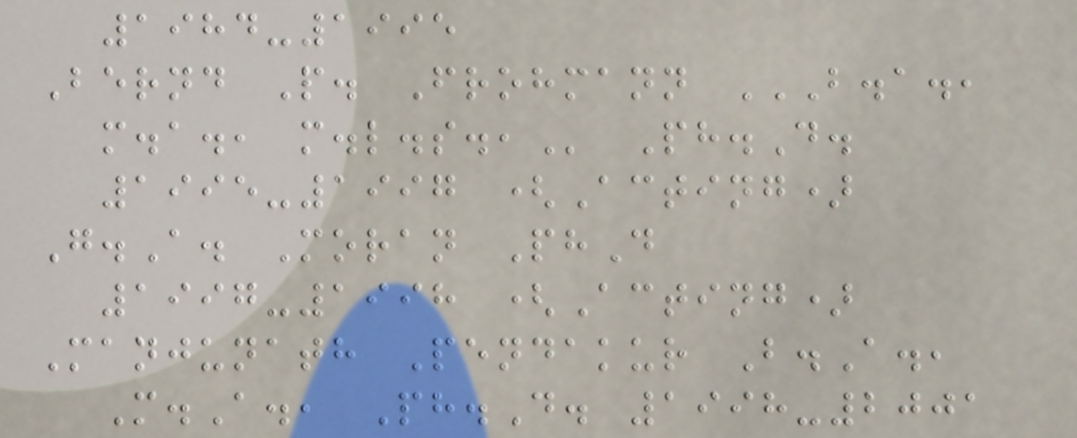1984-1995
Bernd P. Frohmann B.A.,
M.A., M.L.S., Ph.D.
1995-1997 (Acting)
G.A. Moran PhD
1997-1998 (Acting)
Manjunath Pendakur B.A.,
M.A., Ph.D. 1998-2001
